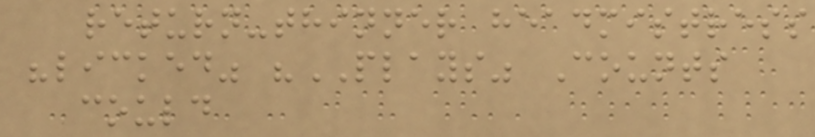return-thinner headmistress
"licked" "PLAYS" Counts
could
